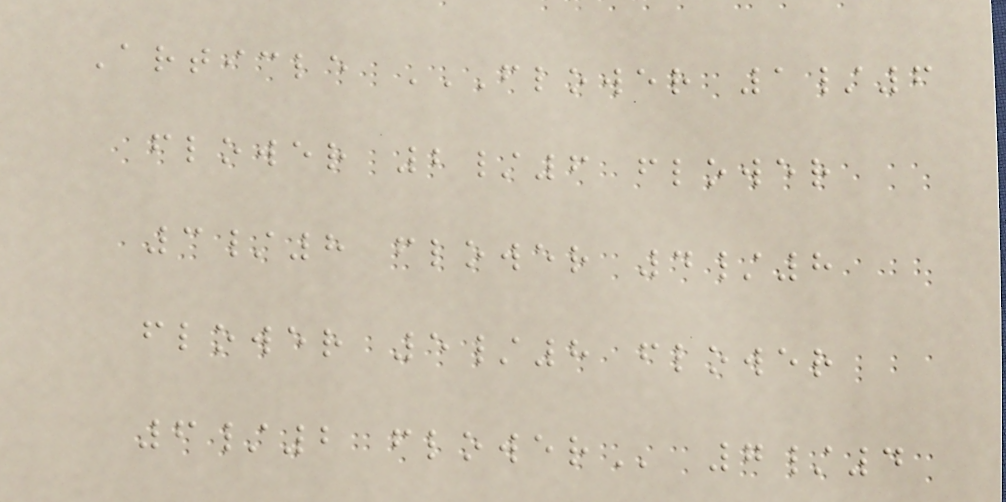Article FLOWER 1/6
FLOWER 2/6 FLOWER
3/8 FLOWER 4/8
FLOWER 5/8 FLOWER
6/2 FLOWER 7/4
